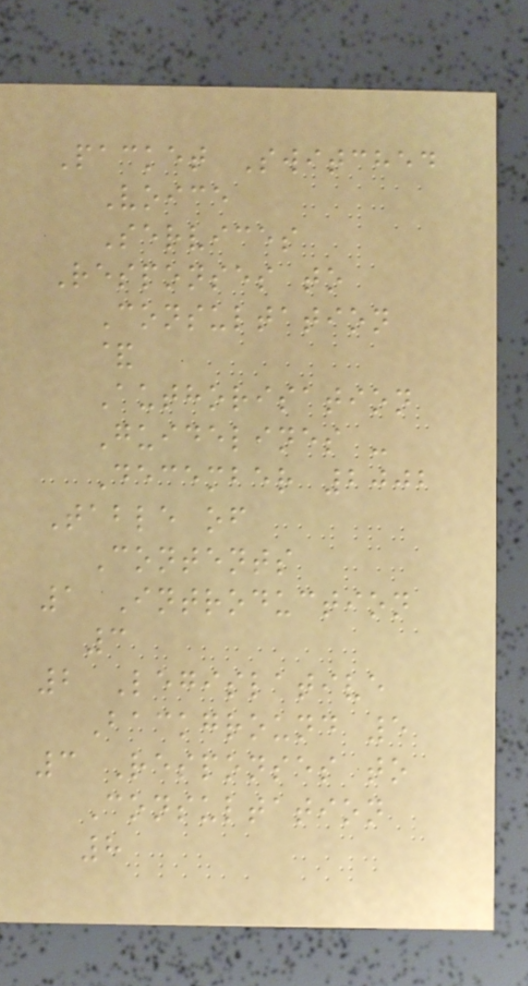Packet Switched
Voice
Services
Responses to
Consultation
&
Authorisation
Guidelines -
December 2002
Table of
Contents
1 Introduction
3
2 Legislative
Background 5
3 Responses to
Consultation
8
